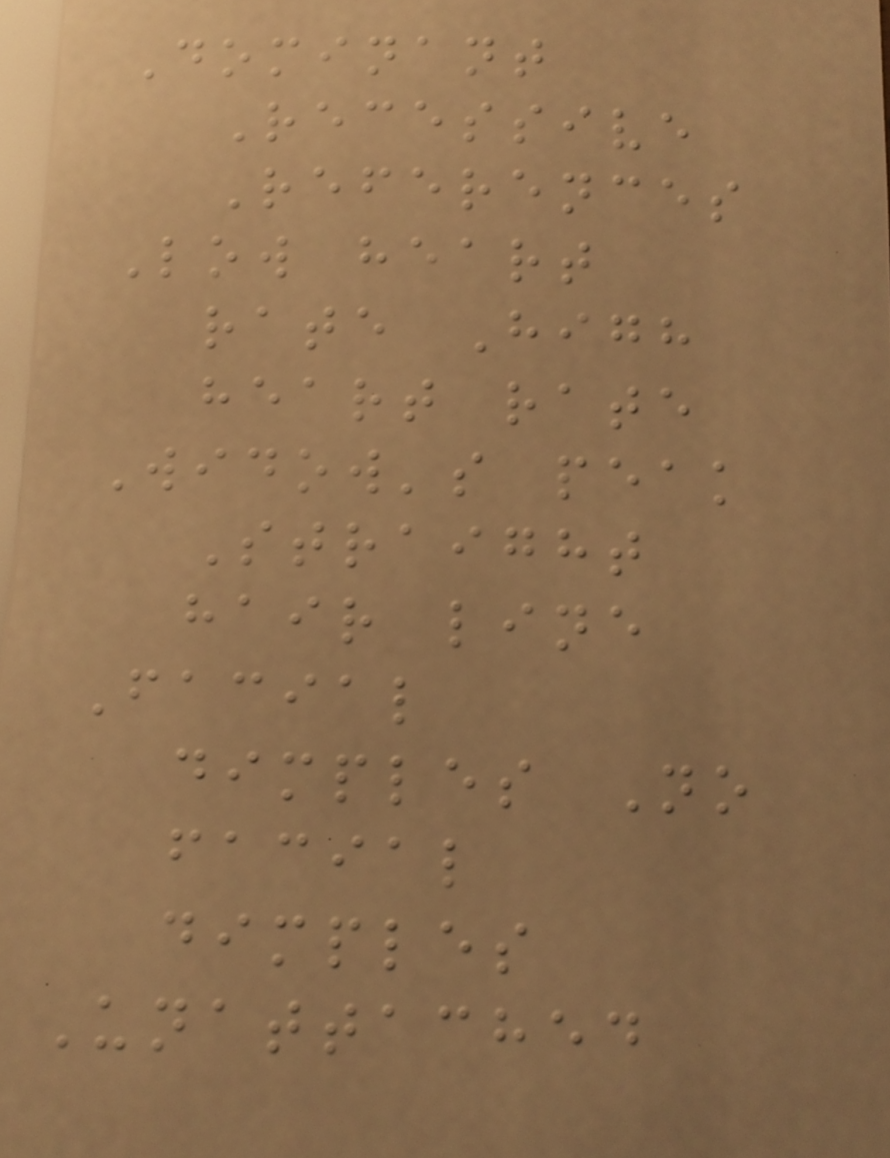Dominant
Recessive
References
Low heart
rate High
heart rate
Widow's peak
Straight
hair line
Facial
dimples No
facial
dimples
Unattached
